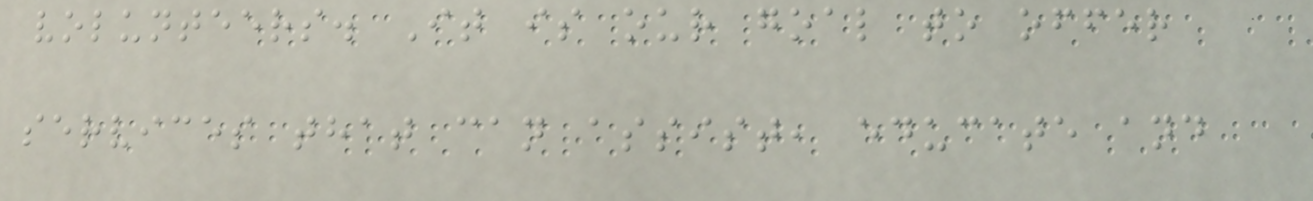volunteers. It is our goal to offer
services that can assist, educate and
